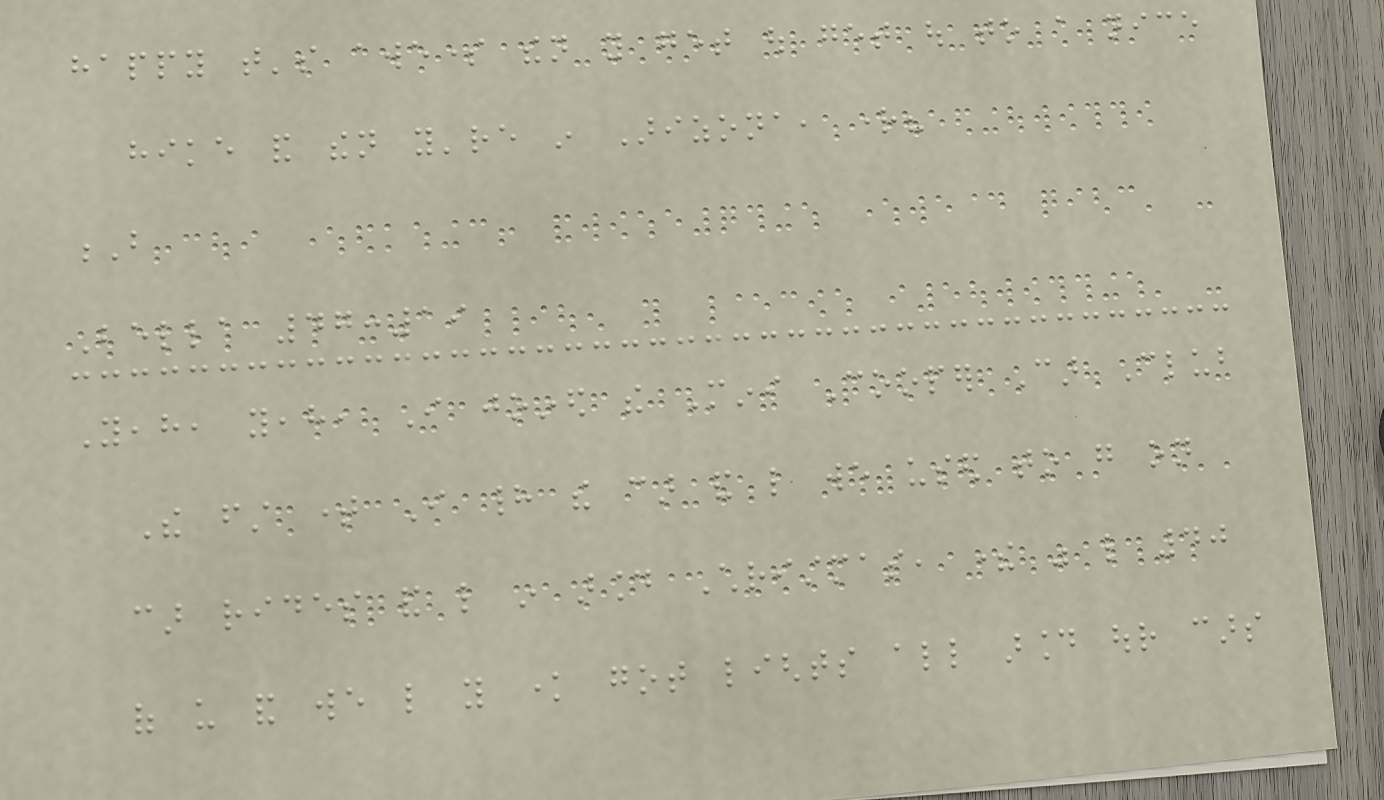happy that's awesome then you get out get out to a nice
hike and then you're in Arizona, right?
B
Bella 47:19
Yeah, yeah, I joined the Mini Cooper Car Club
The first time I had the car and like we used to go on
car rides and like in around Christmas, there was like 40
of us and we like you know got lights all around our cars
